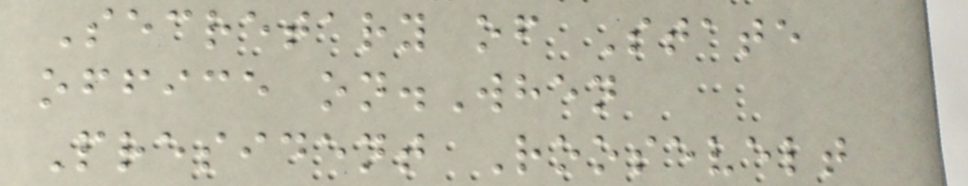Secretary of State
office on.When
President Roosevelt
